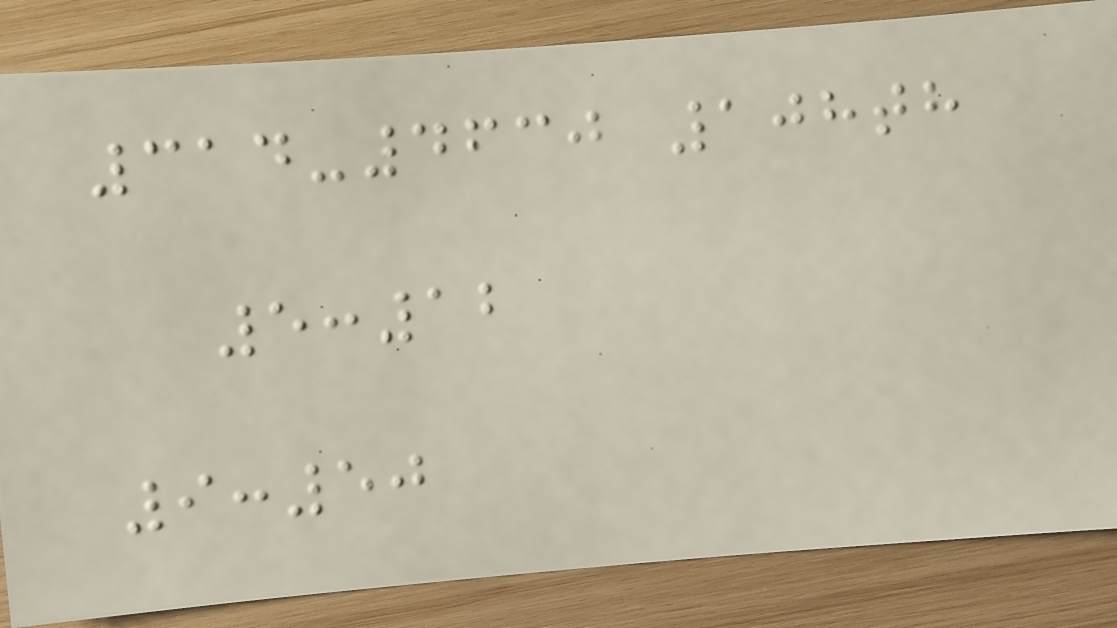314-4630 108th
5:12
9:50
